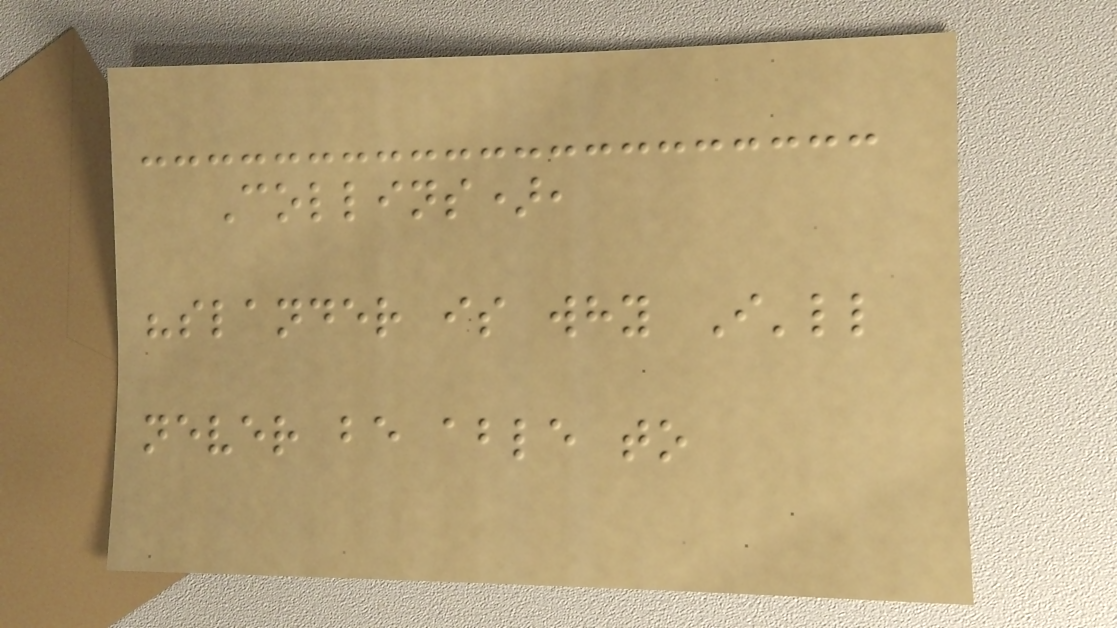Collins),
"slander is why I'll
never be able to
